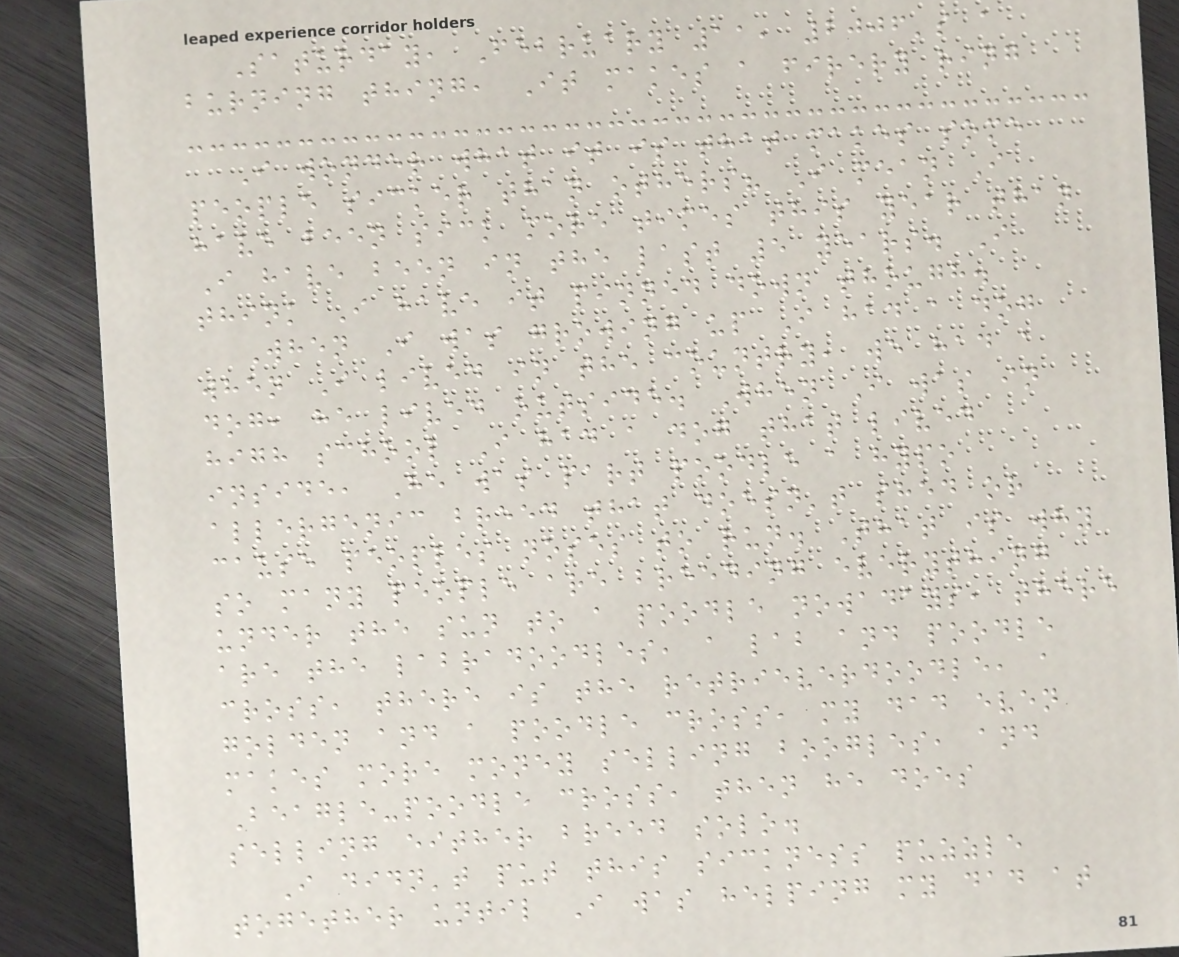Saturday, February 11, 2006's a
burning thing, It makes a firery ring
I wonder what it is that makes some
people sicker than others? I mean I
have been sick more times this year than
I have been in the last 5 years. I
think I have it pinned down though.
When I was growing up I had a dog
when I lived in the country, we had a
dog, he lived outside. When I was in
high school I had a dog that lived
inside, He was part poodle a hypo
allergenic breed that doesn't shed or
cause peoples noses to run. That is why
so many people are breeding everything
under the sun to a poodle nowadays, there
are the labradoodles, a lab and poodle
cross, there is the retrieverdoodle, a
golden and a poodle cross, my dad even
makes more money selling boogles, and
Beagle-poodle cross, then he does
selling either breed solo.
I didn't put this sickness puzzle
together until I was helping my dad at
